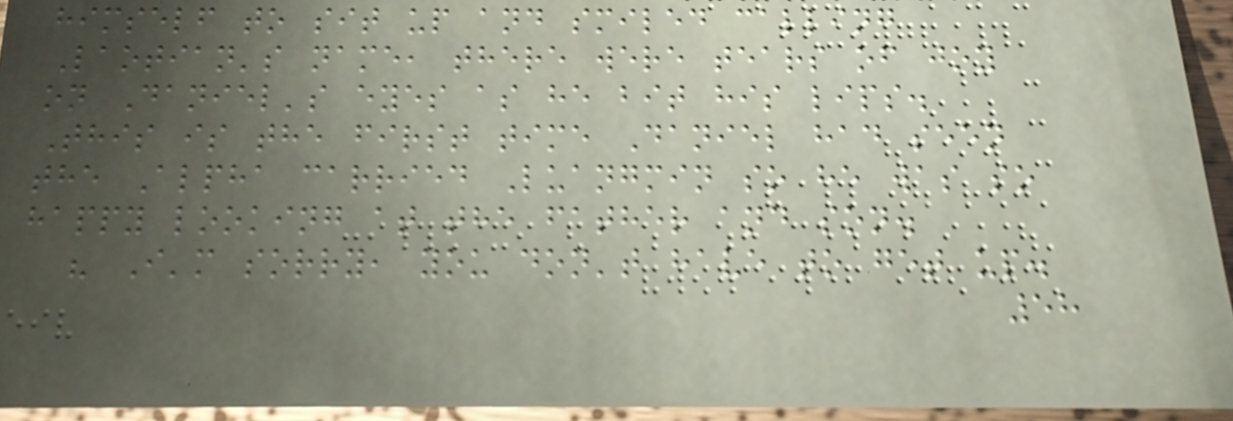himself to sit up and smiled calling
Laotian's name, there were tears of joy
on Daniel's eyes as he bit his lips.
This is the first time Daniel had seen
the Alpha carried Luangmin so he was so
happy looking at the father and son.
" I'm sorry, you don't have to get up.
58
